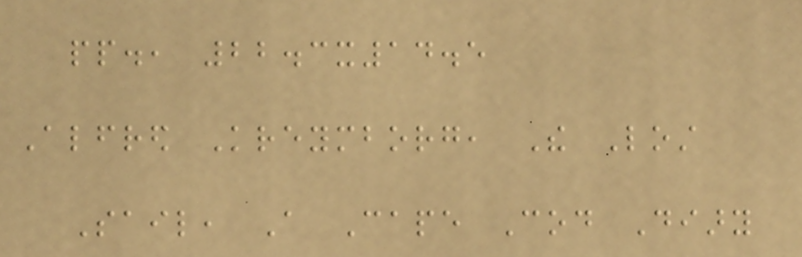pp., 22.3x14.5
Alfred Kreymborg, The Lost
Sail, A Cape Cod Diary
